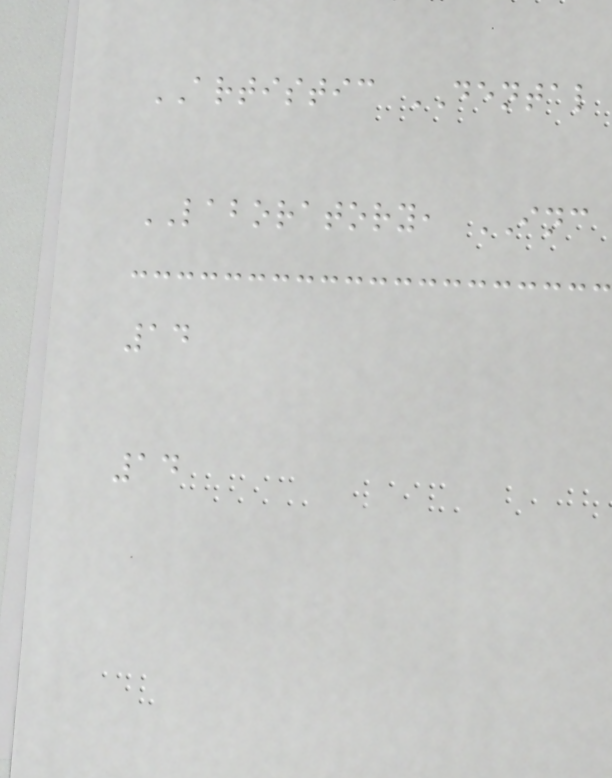ARTISTIC DENTAL
LABORATORY, INC
14
14
